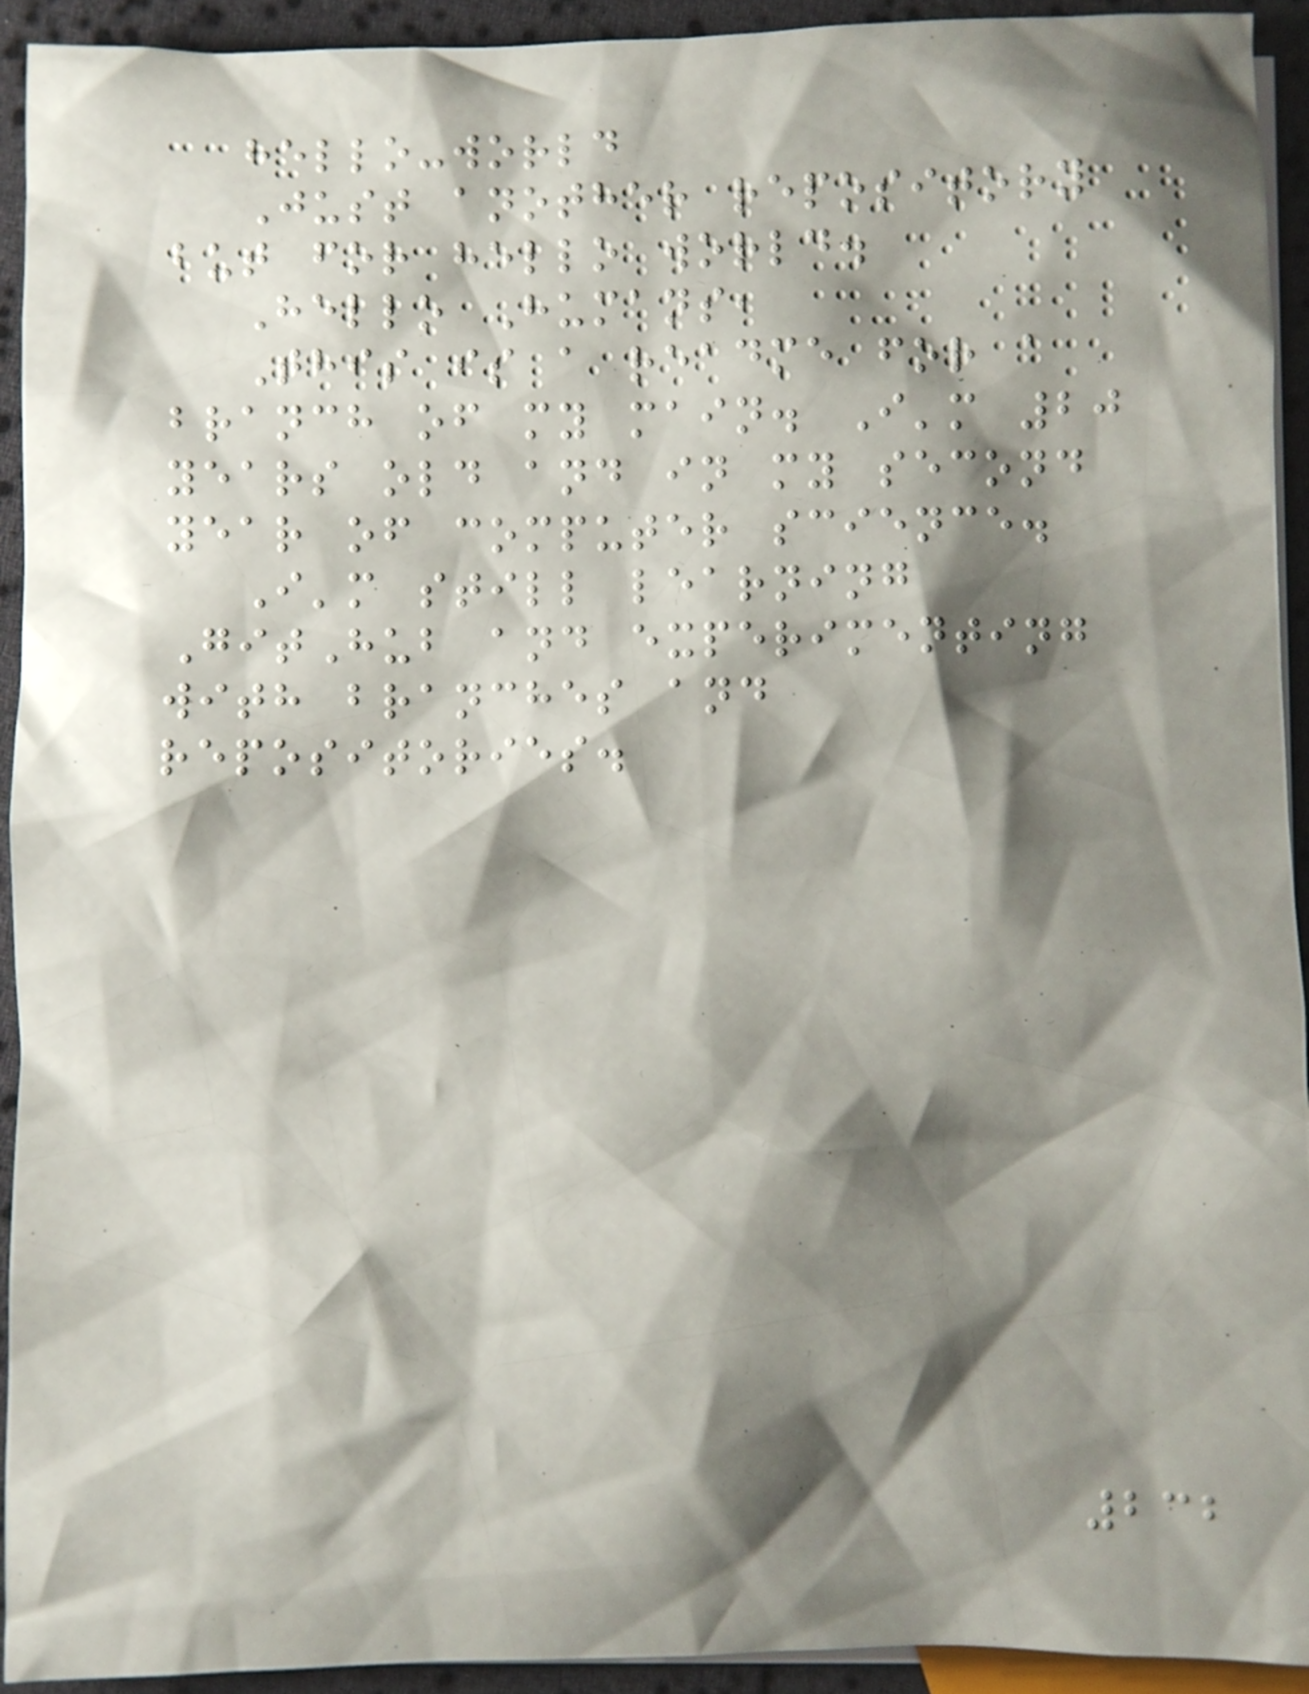hello-world
Just another repository
but for hello world.
Hello Humans,
This is a readme for a
branch of my main. I'm 20
years old and in my second
year of computer science.
I'm still learning
GitHub and experimenting
with branches and
repositories.
232
